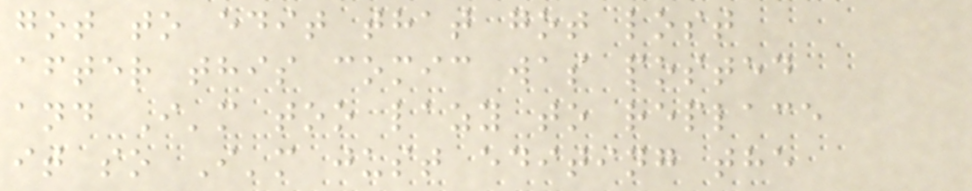got to edit that got lost
after this comic was posted
and I'm too lazy to replace
it so I'm just editing the
